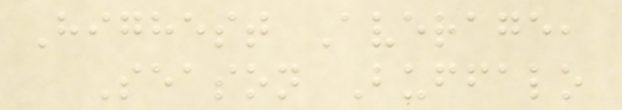Highest Average,
Season Buffalo
